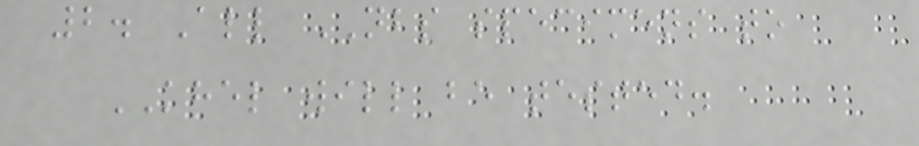2. All NBS specimens to
KHEL will be tested.
